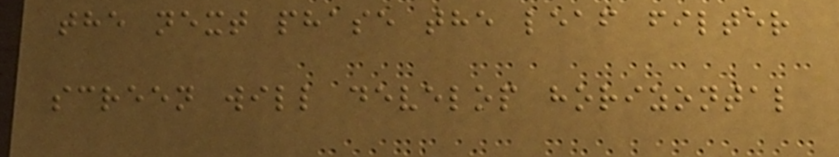the next phase the leaf filter
screen will develop horizontal
